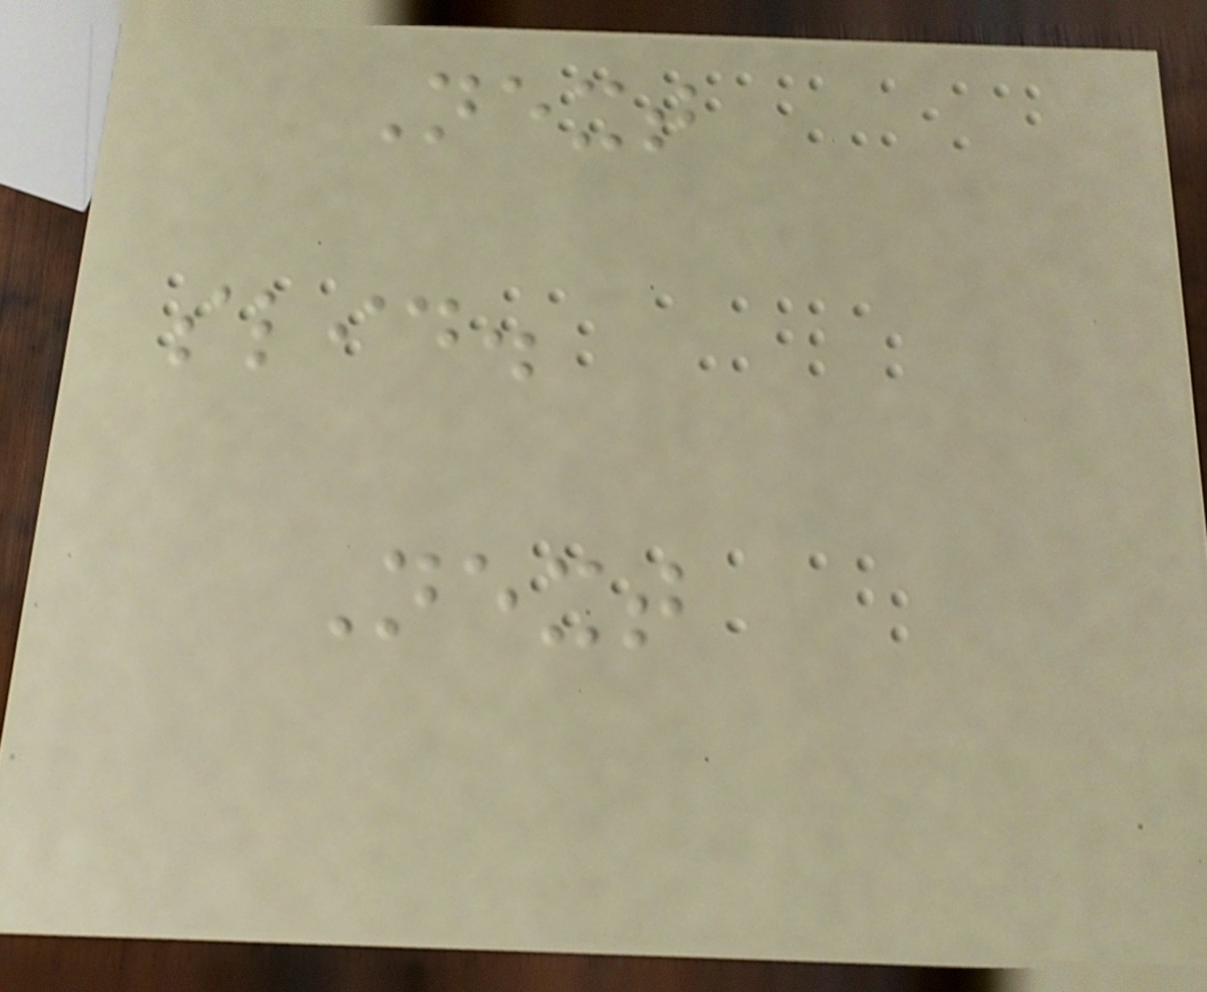Next
slid.
Next
